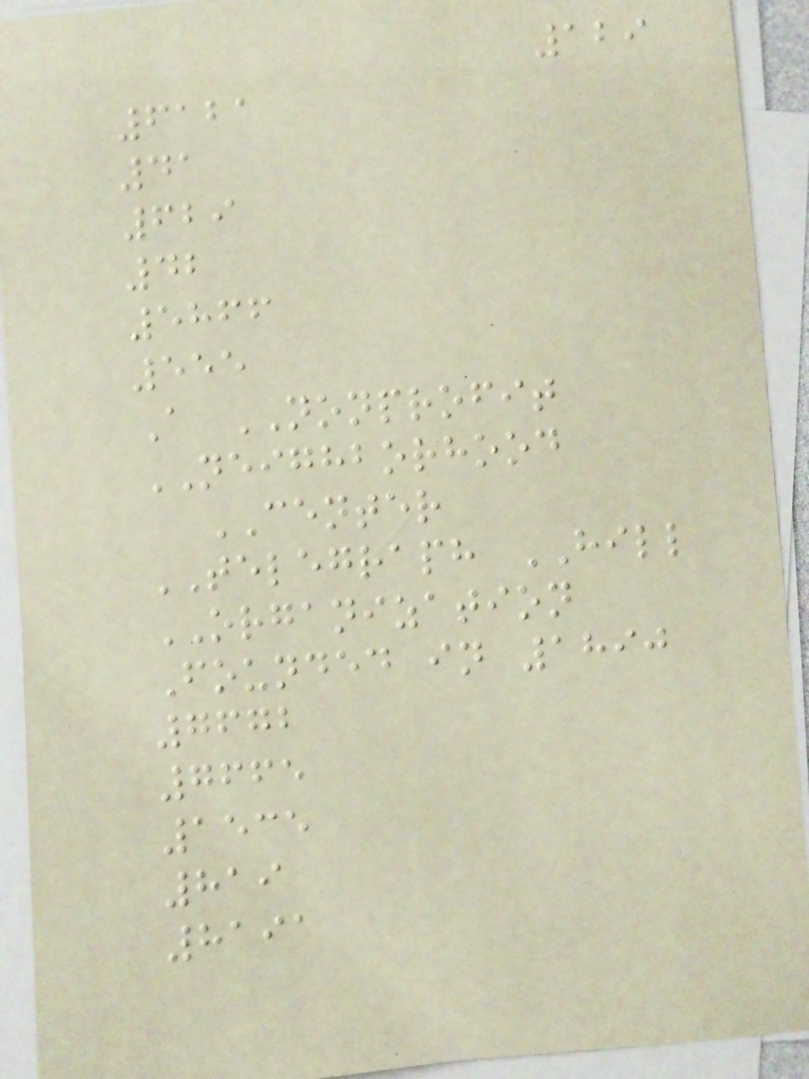129
6121
41
629
42
5866
555
A NONPROFIT
NEIGHBORHOOD
CENTER
TELEGRAPH HILL
ORGANIZATION
Founded in 1890
7672
7665
1535
819
8191
